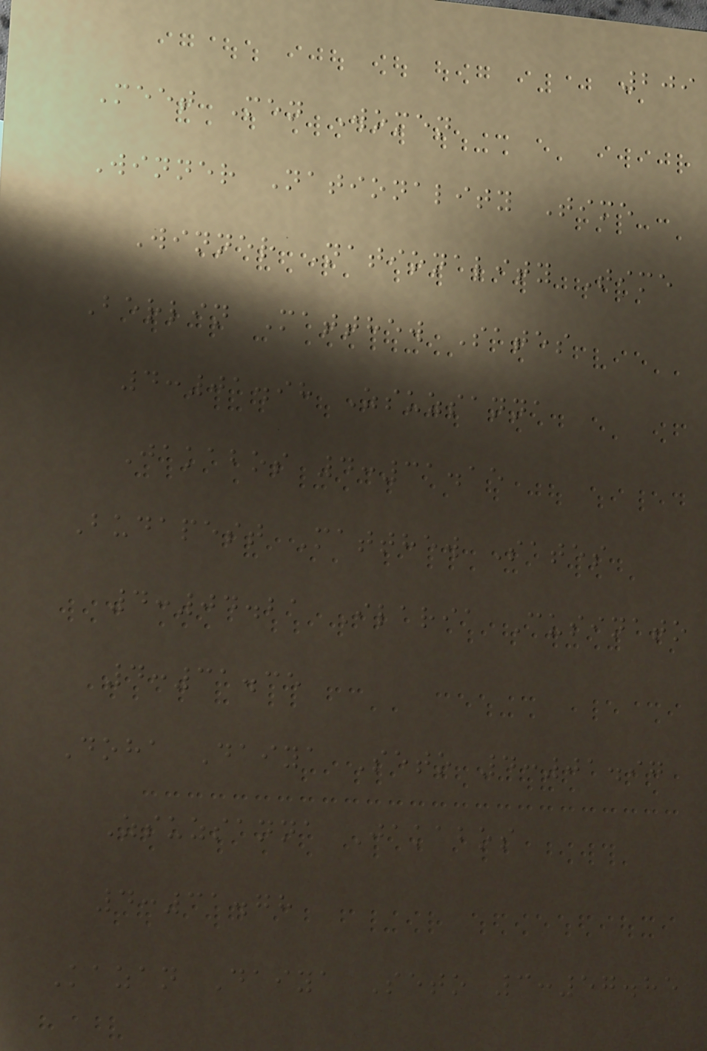209
Meet Men Women
Winner Nationality Time
Winner Nationality Time
Berlin Matthew Sates
4:01.98 Zsuzsanna
Jakabos 4:31.15
Budapest Matthew Sates
4:04.21 Ilaria Cusinato
4:31.35
Doha Daiya Seto 4:01.97
Zsuzsanna Jakabos
4:31.78
Kazan Daiya Seto 3:57.85
